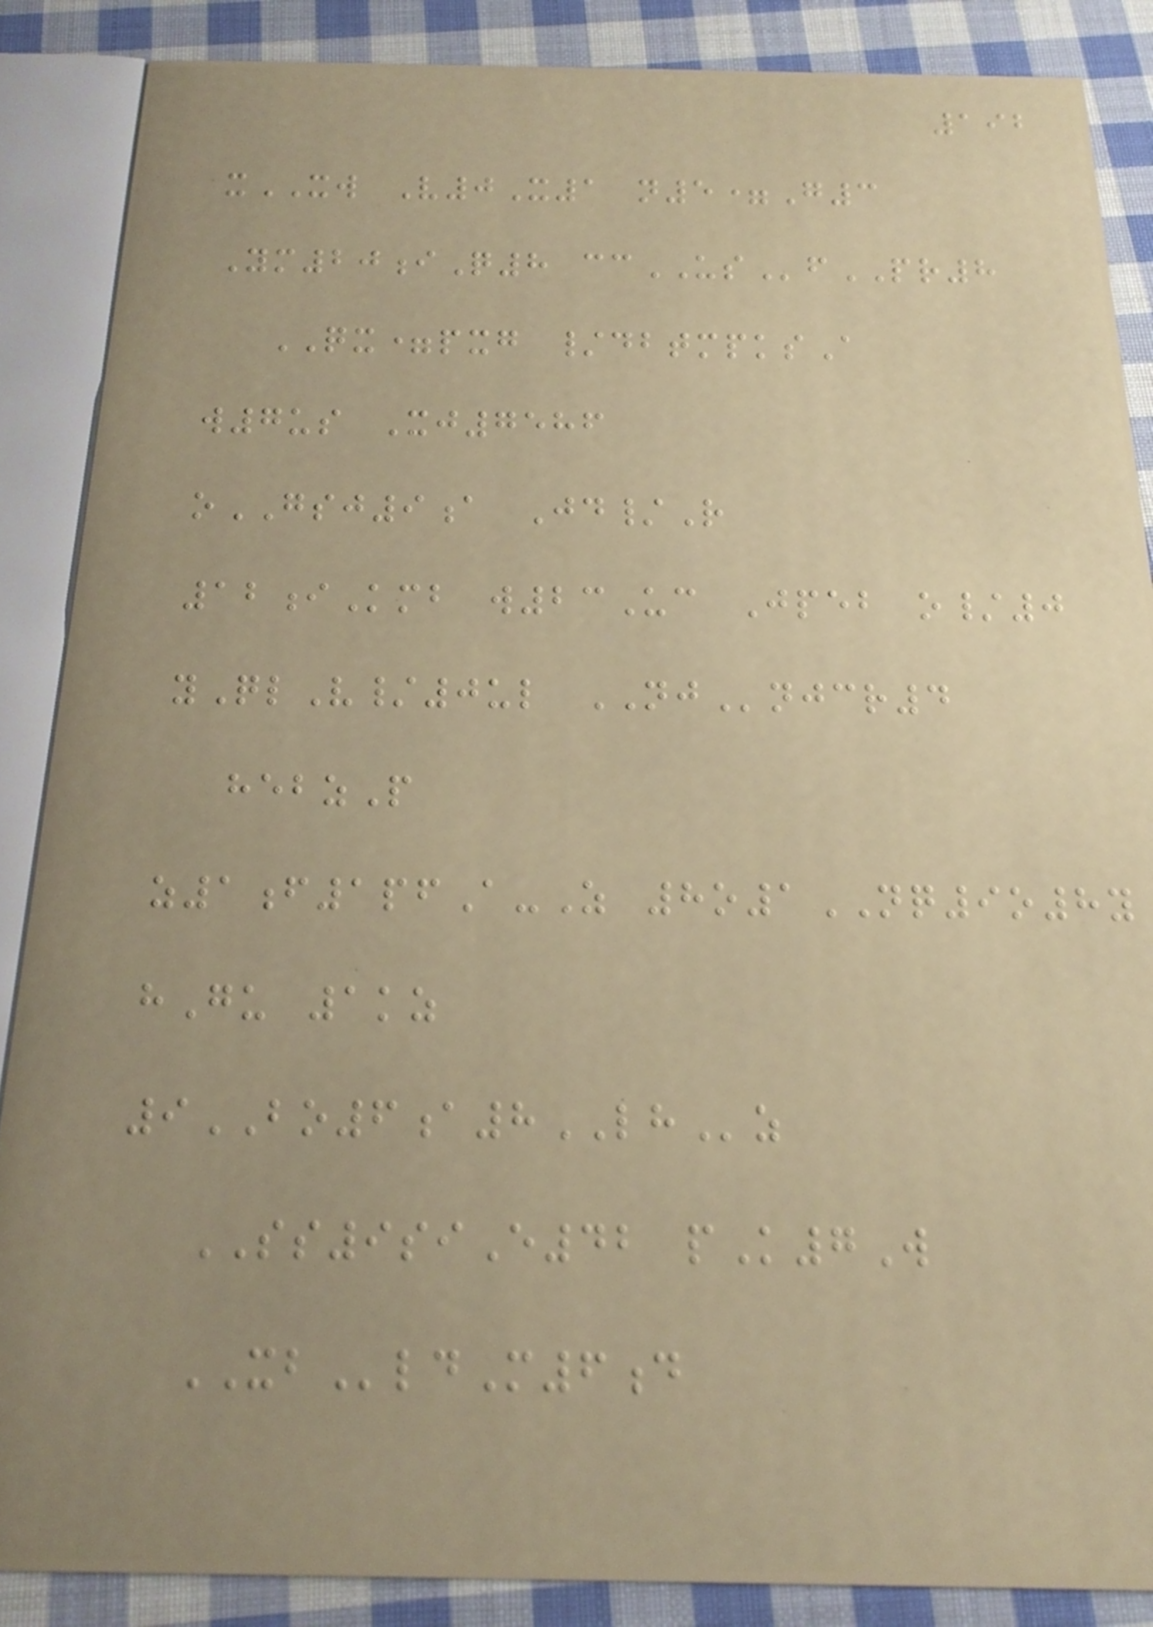192
xXW V0X1 n5=G3
Ym20iQ8 ccUSfPR8
QX=pxg /dbtmpksA
w7us Xj7586
oGSJ9a Jd/R
12iKmb w23Uc Jpeb o/0
yQlV/0ul NJnjcr4
hebzP
z1f1pfA-Z 8o1NQ9o8y
hGu 1kz
9BO6a8LHz
SS9siE42 pK7W
XBldM6d
